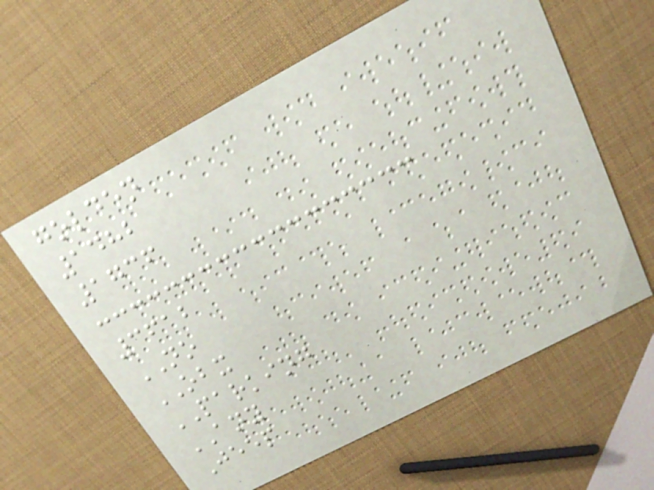golden
1482
1736
3612
NO
OBX
PARKING
ANY
Jeep
